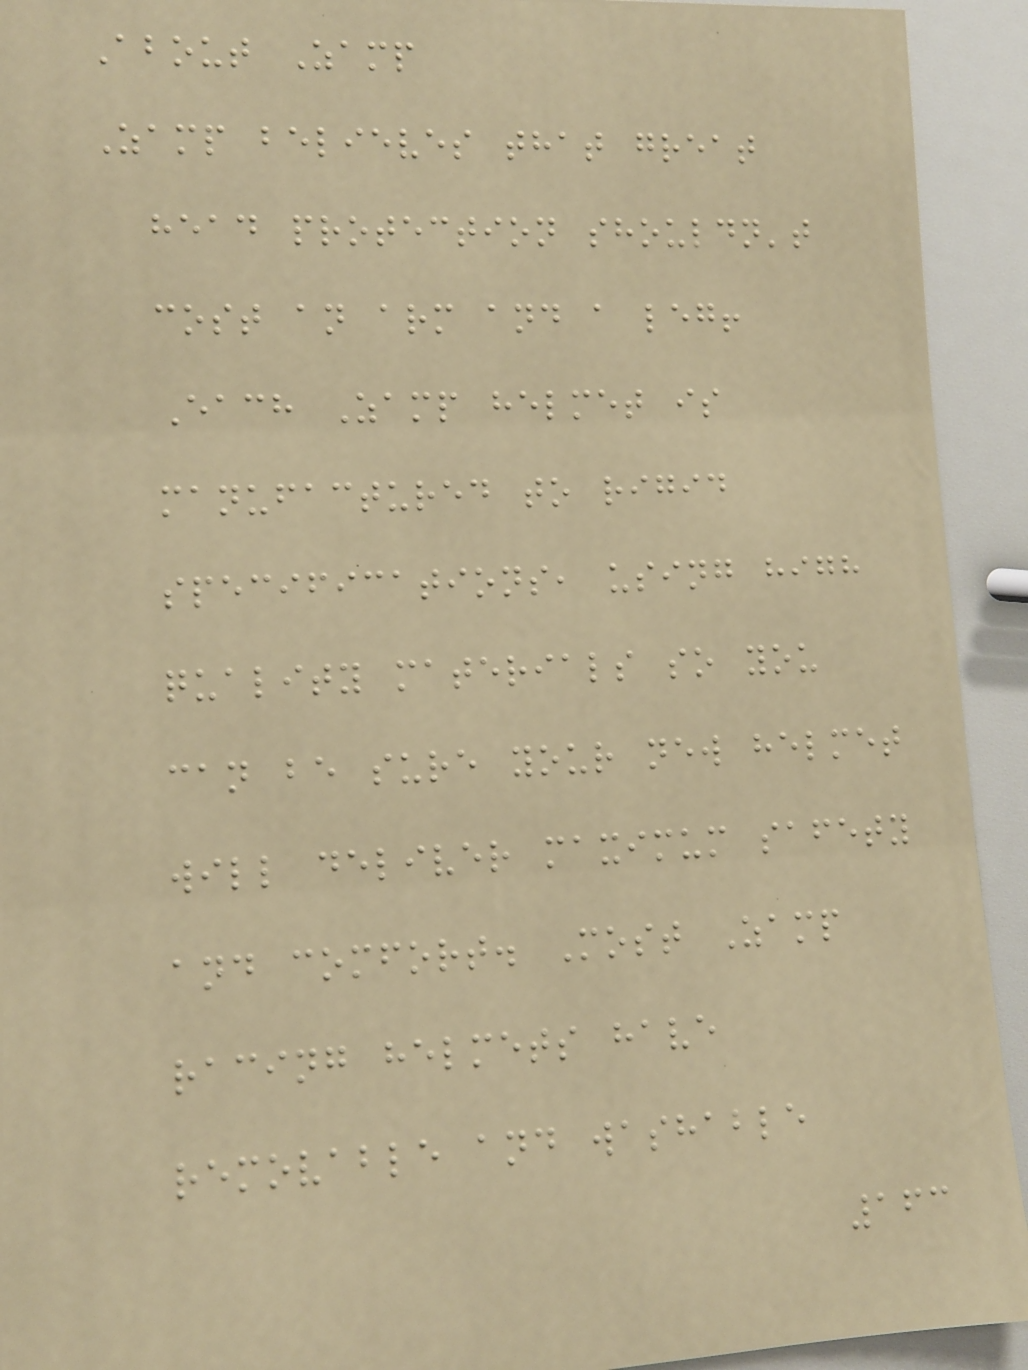About Zamp
Zamp believes that great
head protection shouldn't
cost an arm and a leg!
Each Zamp helmet is
manufactured to rigid
specifications, using high
quality materials so you
can be sure your new helmet
will deliver maximum safety
and comfort. Most Zamp
racing helmets have
removable and washable
163
